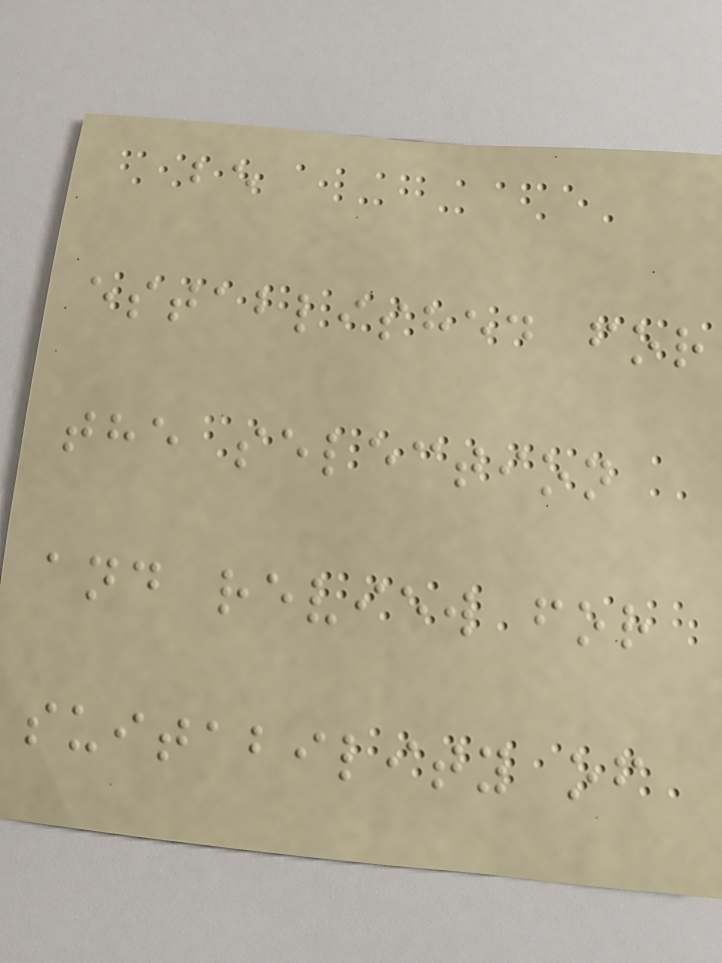be
established for
the selection
and review for
suitability of
